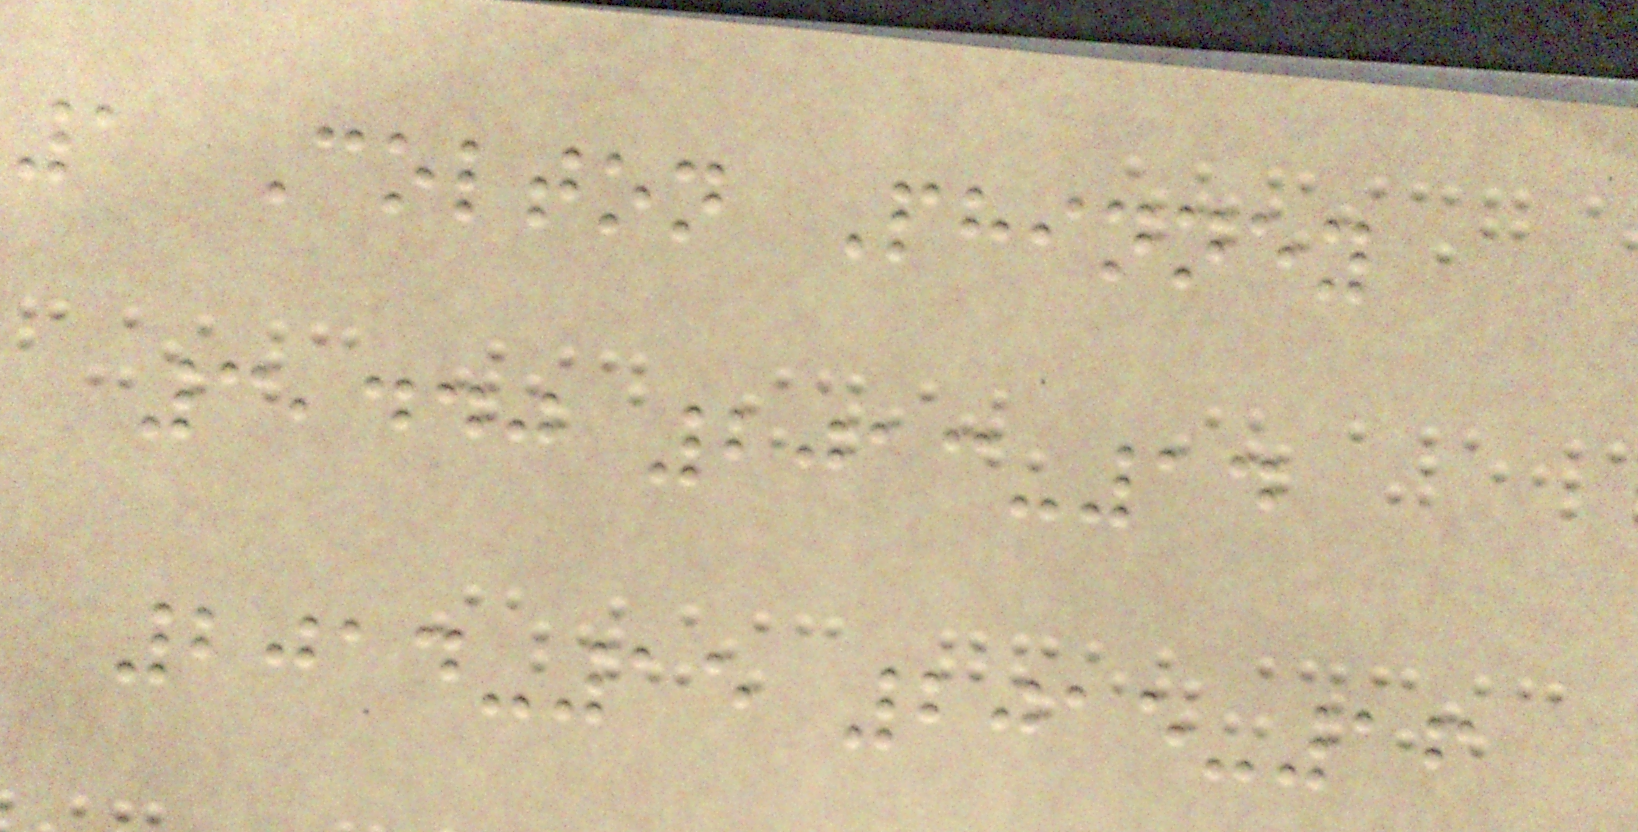1 Colton Phinney
3,440 2013-14
2014-15 2015-16
